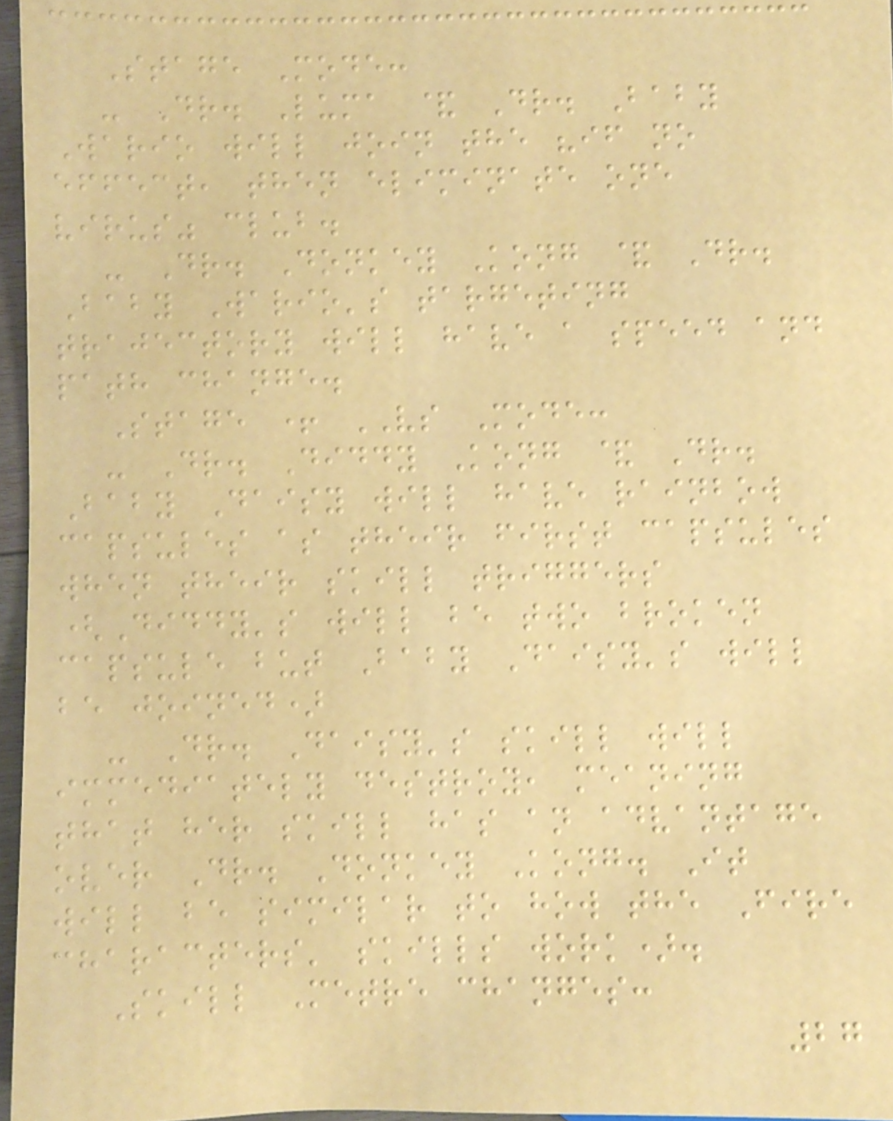Stage Mode:
- Dr. Luma & Dr. Baby
Wario will join the "if no
effect, then eliminate one
virus" club.
- Dr. Donkey Kong & Dr.
Baby Wario's targeting
trajectory will have a speed and
path change.
Stage + VS Mode:
- Dr. Diddy Kong & Dr.
Baby Daisy will have rainbow
capsules as their first capsules
when their skill triggers
(Diddy's will be two broken
capsule but Baby Daisy's will
be joined)
- Dr. Daisy's skill will
immediately destroy, meaning
that her skill has an advantage
over Dr. Donkey Kong. It
will be similar to how the Fire
characters' skills work).
Skill Metre changes:
27
